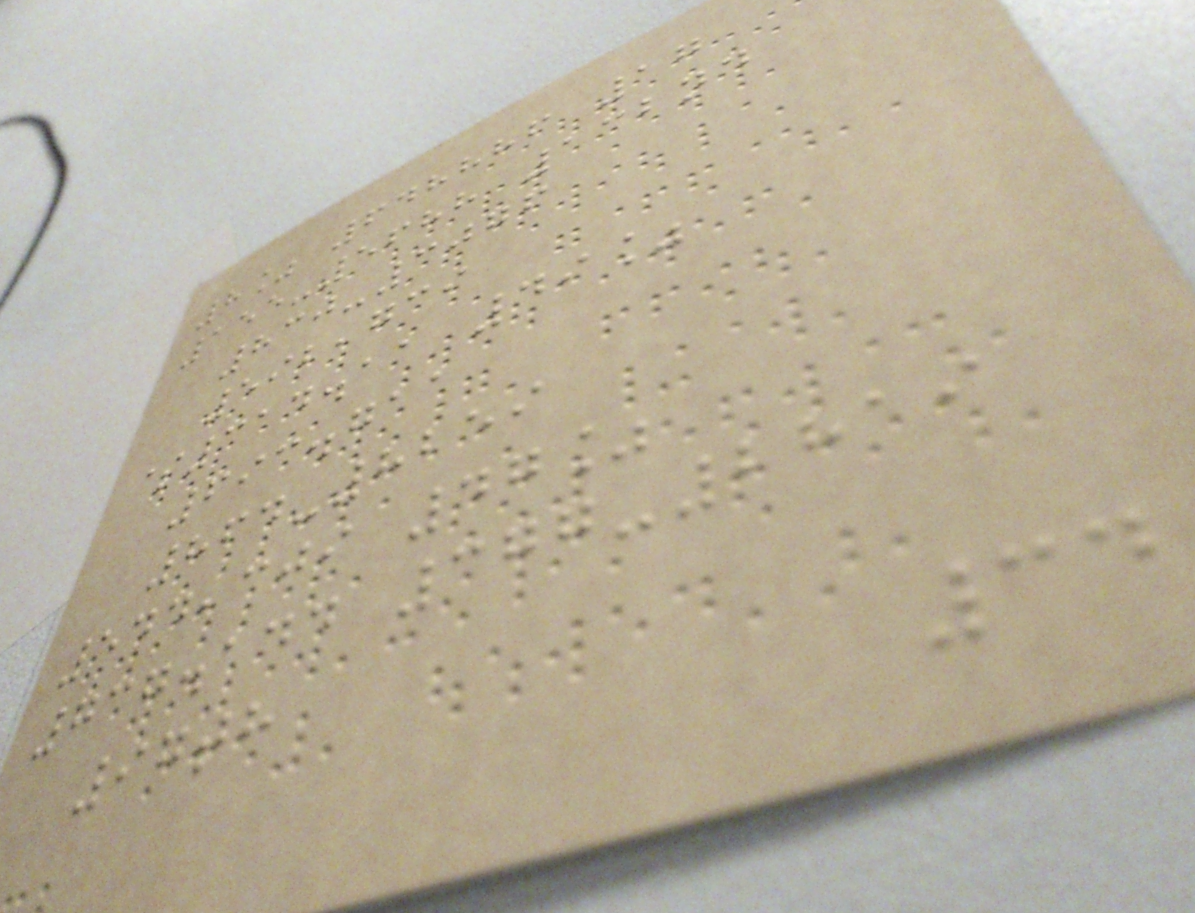8% 648886 17
155-5688 132nd
830-3076
592,739
$314.11 49%
693.711
864-8259
544,309 47%
737.144 377-2819
97th
34
